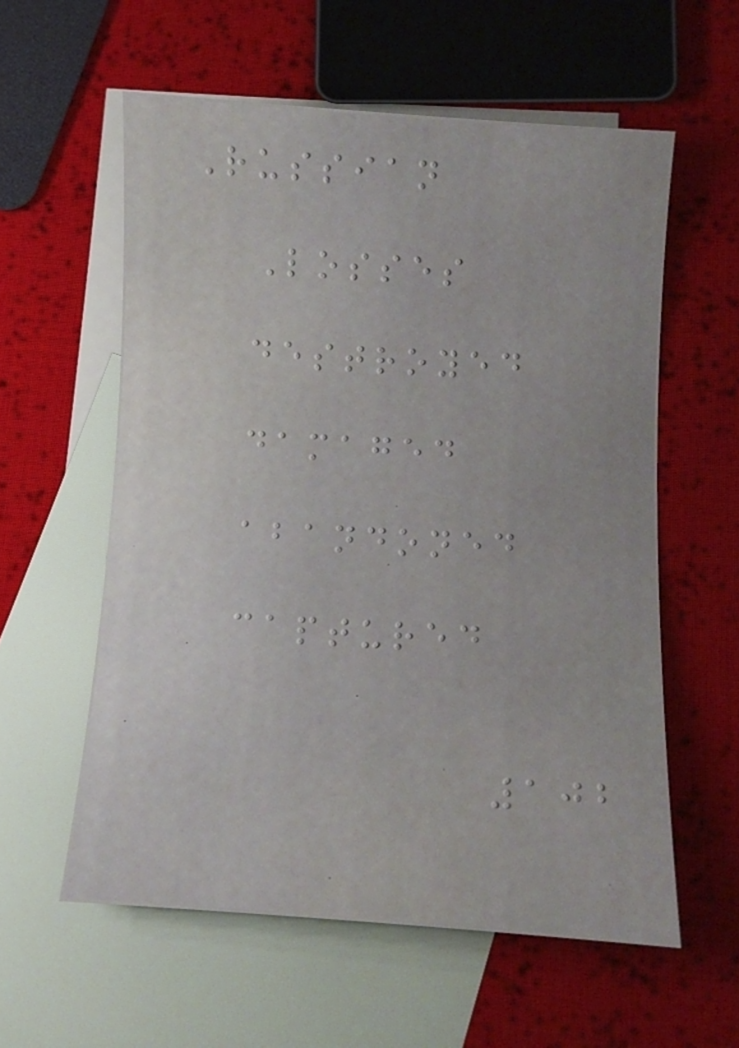Russian
Losses
destroyed
damaged
abandoned
captured
102
